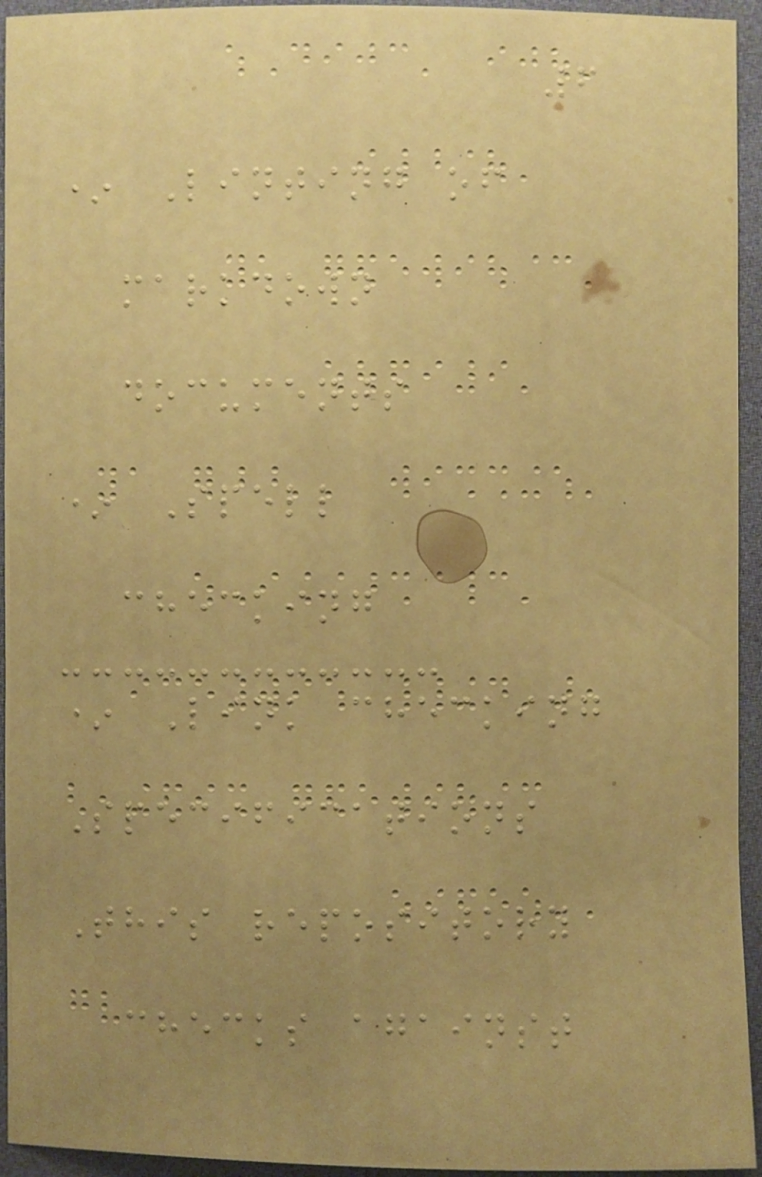6
* Linting of
markdown
documents
* Spell
checking
* Link checking
Specifications
This repository
checks against
